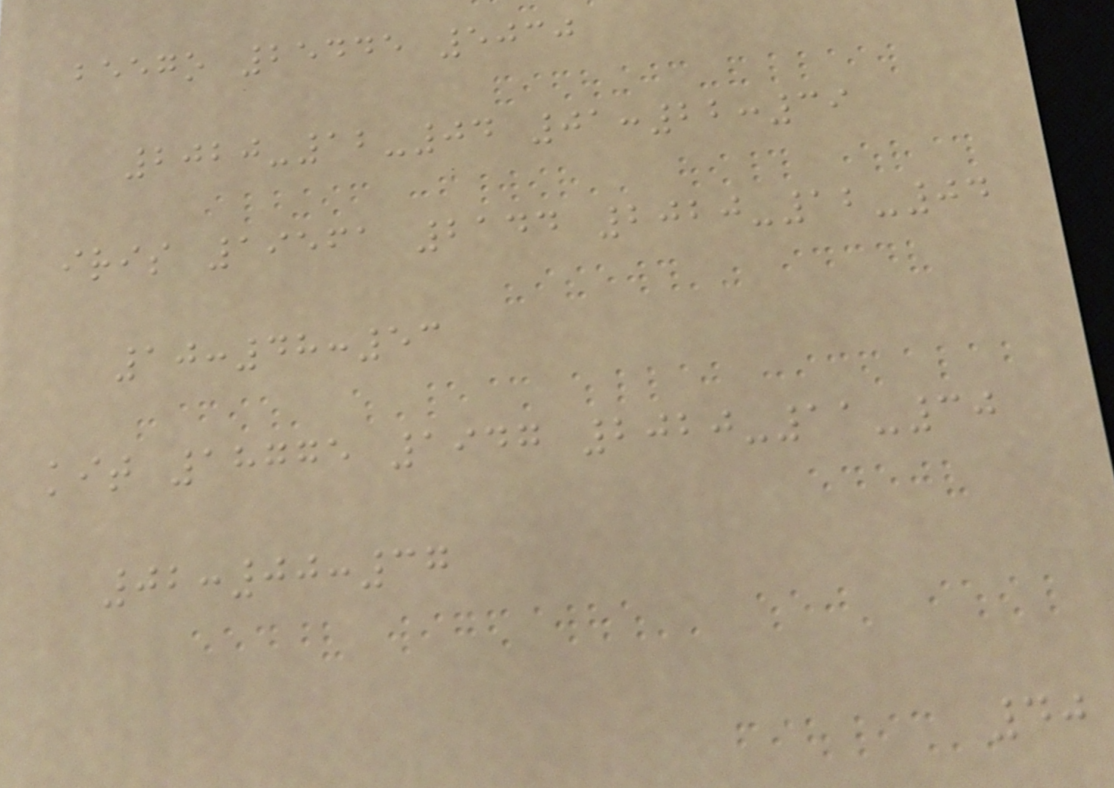beego 25445 5030
2020-12-04 01:22:39
iris 19561 2144 2020-12-04
10:48:53
kit 18775 1947 2020-11-30
02:00:37
40
